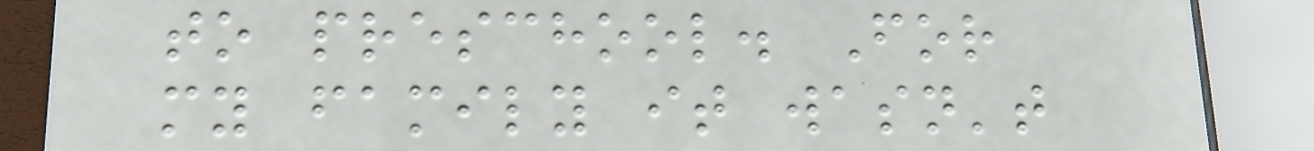to preschool. For
my family it wasn't
